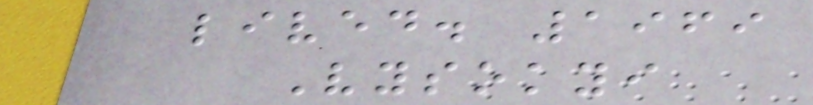lived. 1969
Vysokyi
